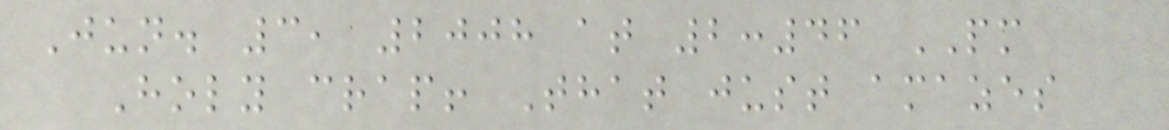Jun. 3, 2008 at 2:46 PM
Holy crap! That just amazes
